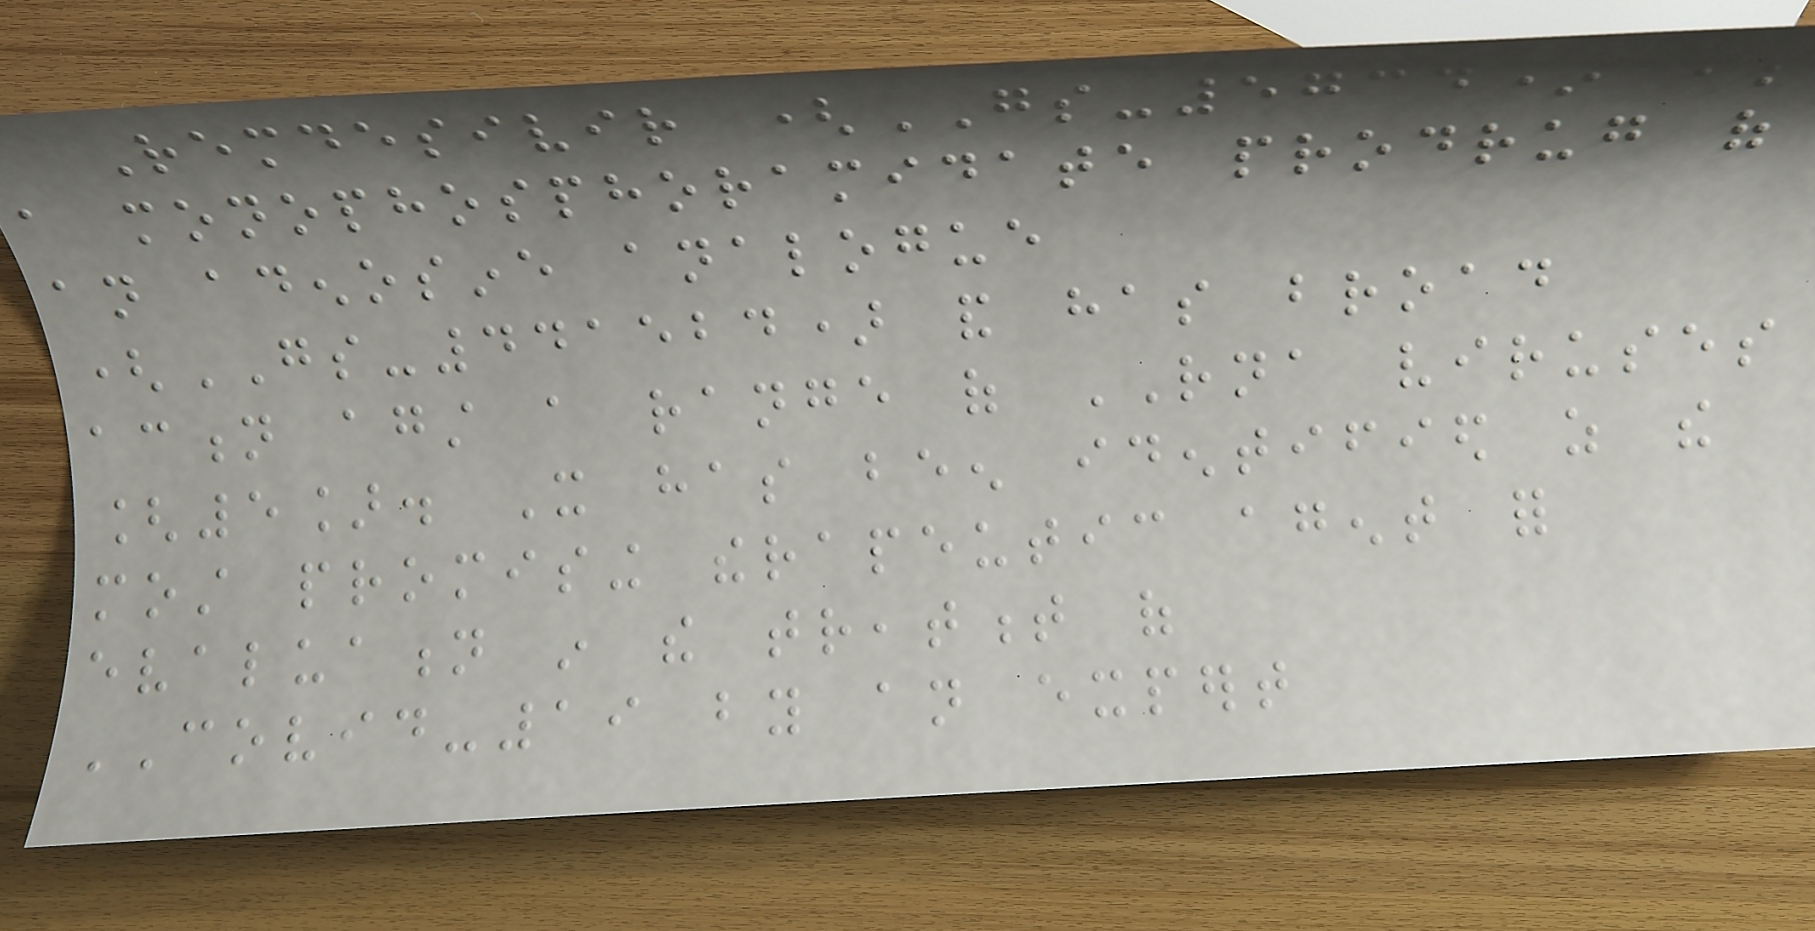Remdesivir (GS-5734) is
a monophosphoramidate prodrug of
an adenosine analogue
(GS-441524) and has broad
action against a range of RNA viruses
[5]. It has been identified as the
most promising therapeutic agent for
evaluation in the treatment of
COVID-19 by an expert
